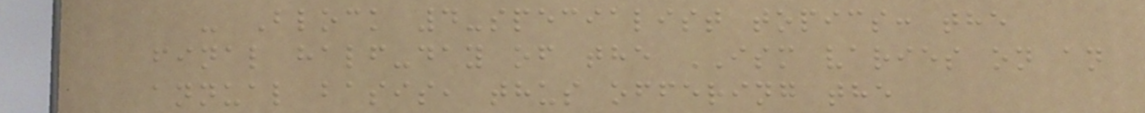- Block 4-specialist topics: the
final half-day of the ISM varies on an
annual basis, thus offering the
